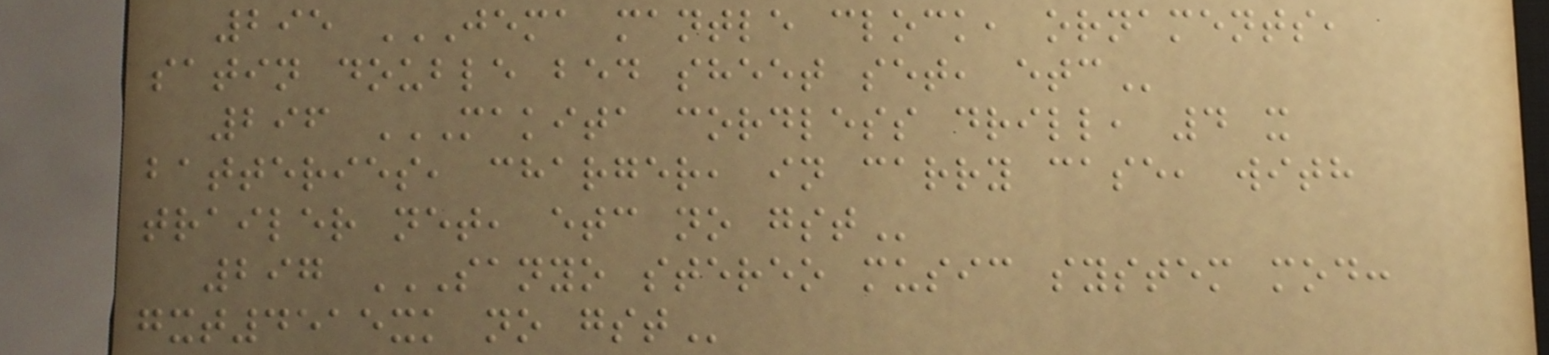295 JEMA MANTLE CLOCK, ORNAMENTS,
SATIN DOUBLE BED SHEET SET, ETC
296 MAKITA CORDLESS DRILL, 4 X
BATTERIES, CHARGER, IN CARRY CASE, WITH
TRAILER NET, ETC NO GST
297 SANYO STEREO MUSIC SYSTEM MOD:
GXT4515XK NO GST
